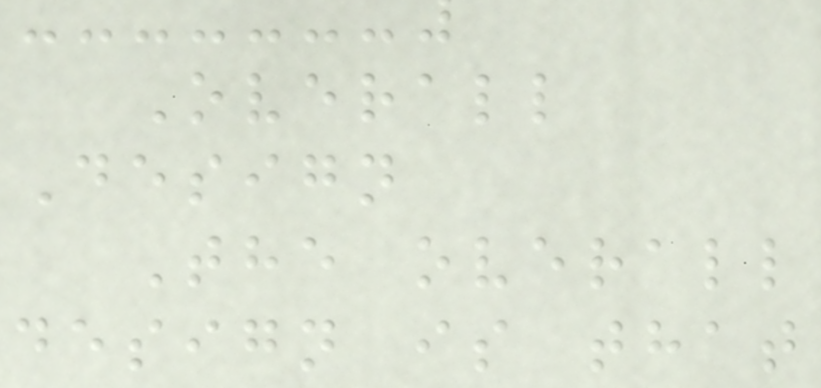Overall
Design
The overall
design is that
